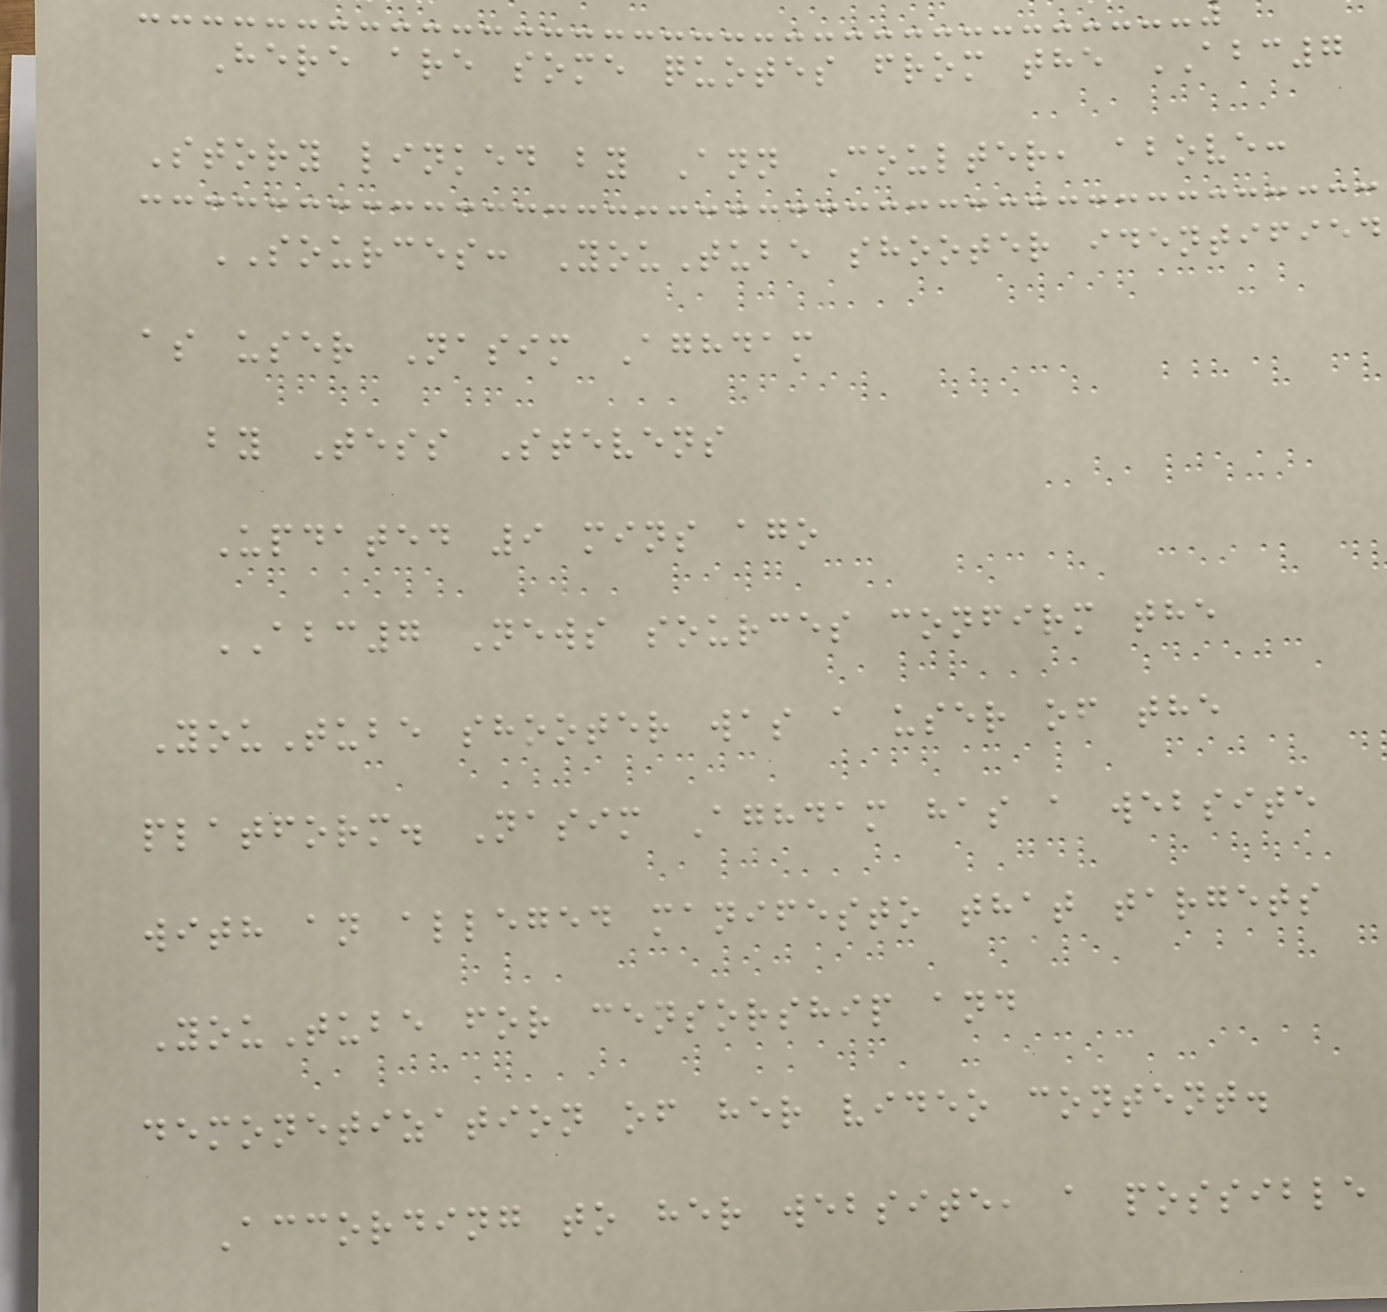Here are some quotes from the ABC7
Story linked by Ann Coulter, above:
SOURCES: YouTube shooter identified
as user Nasim Aghdam
by Tess Stevens
Updated 9 mins ago
ABC7 News sources confirm the
YouTube shooter was a user of the
platform. Nasim Aghdam has a website
with an alleged manifesto that targets
YouTube for censorship and
demonetization of her video content.
According to her website, a possible
